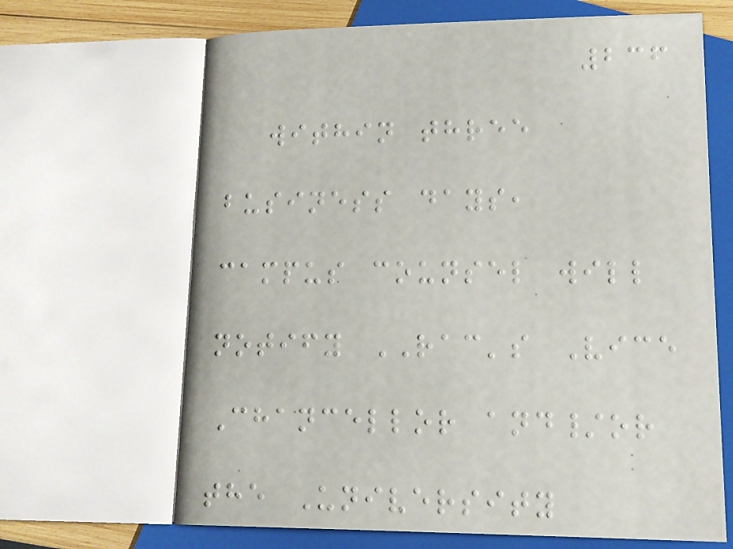236
within three
business days,
campus counsel will
notify RAC's Vice
Chancellor and/or
the University
